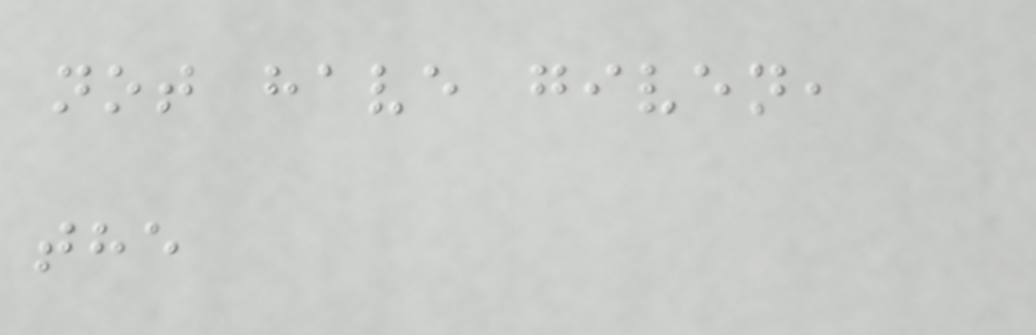not have given,
the
